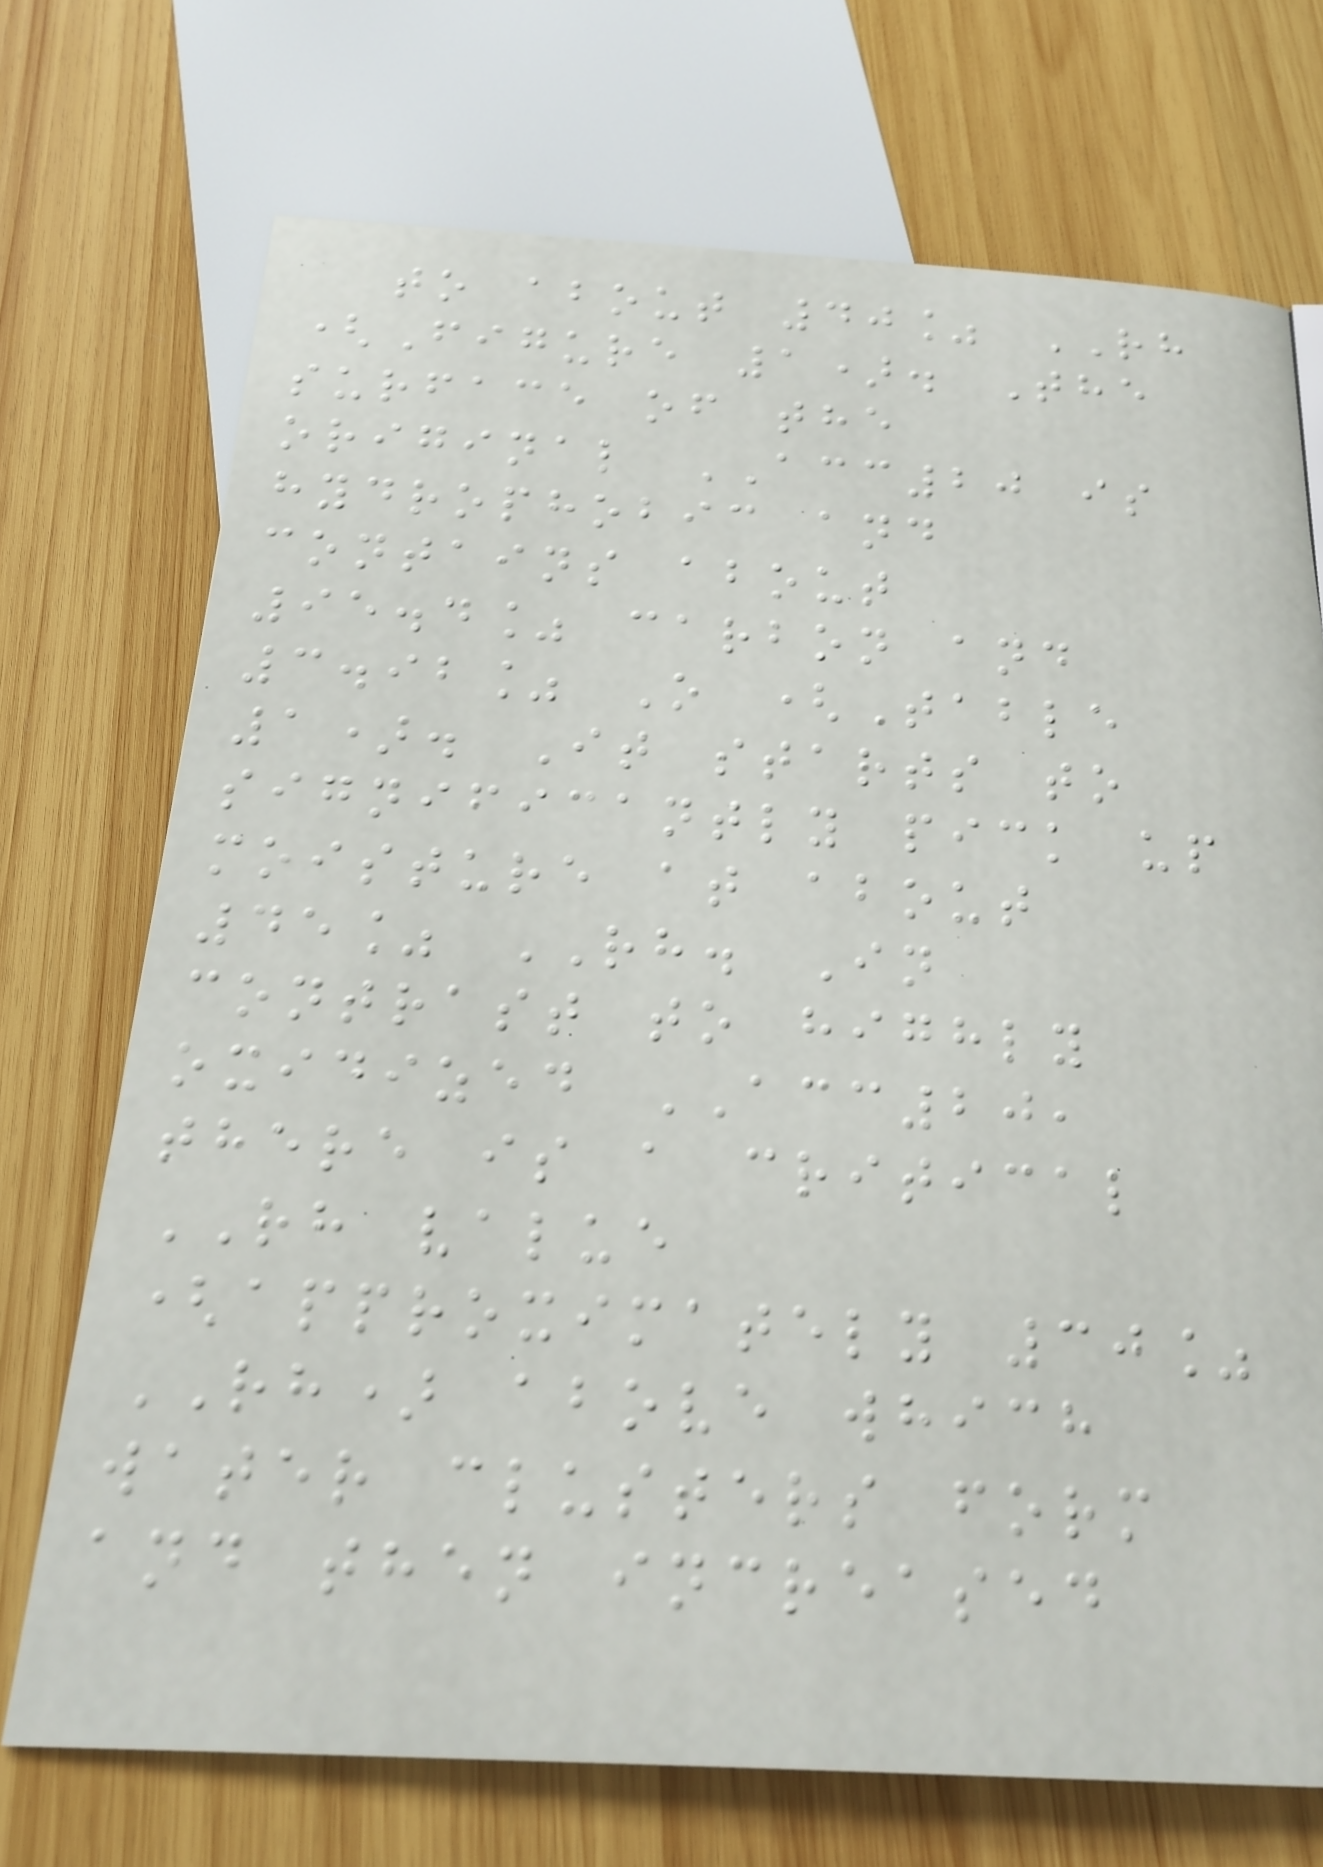to about 40% RH
(Figure 1). The
surface of the
original ACC20 is
hydrophobic and
contains about
95.4% carbon and
3.92% O (Table
1). It starts to
significantly pick up
moisture at about
45% RH. In
contrast to highly
oxidized ACC20,
there is a critical
RH value
(approximately 30%
RH) above which
water clusters form
and then increased
